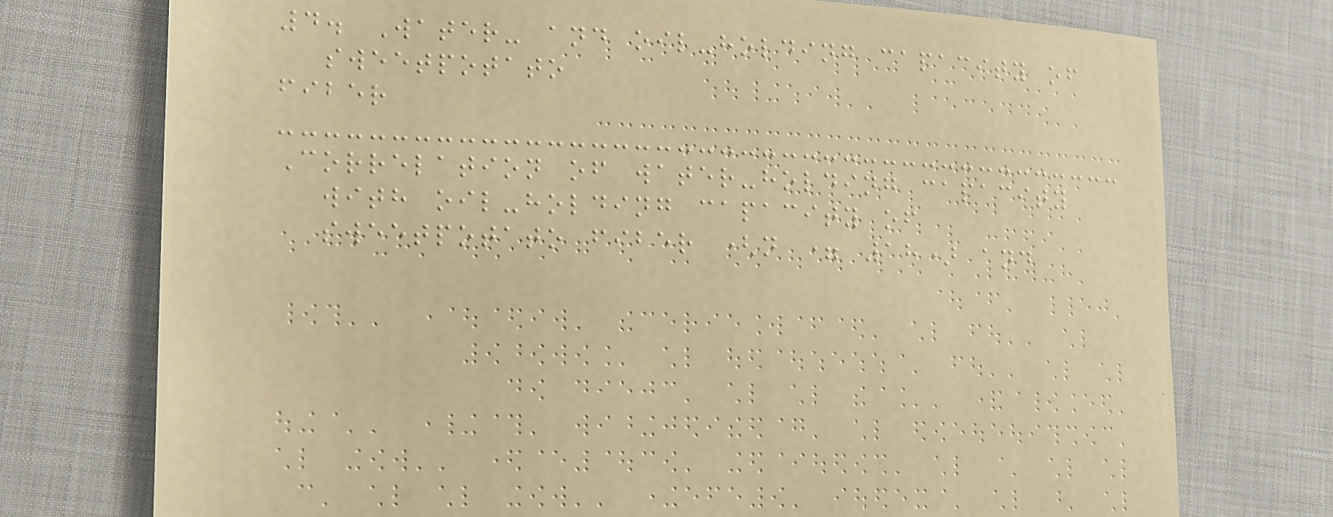4. Water- and oil-holding capacity of
sweetpotato
fiber
Correlation of water-holding capacity
with oil-holding capacity of
sweetpotato fiber (n = 18) and
